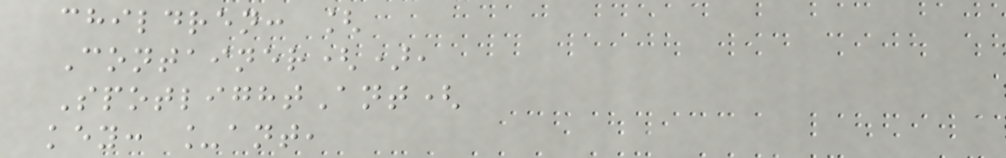children: [
Container(),
SpotlightAnt(
key: _ant,
